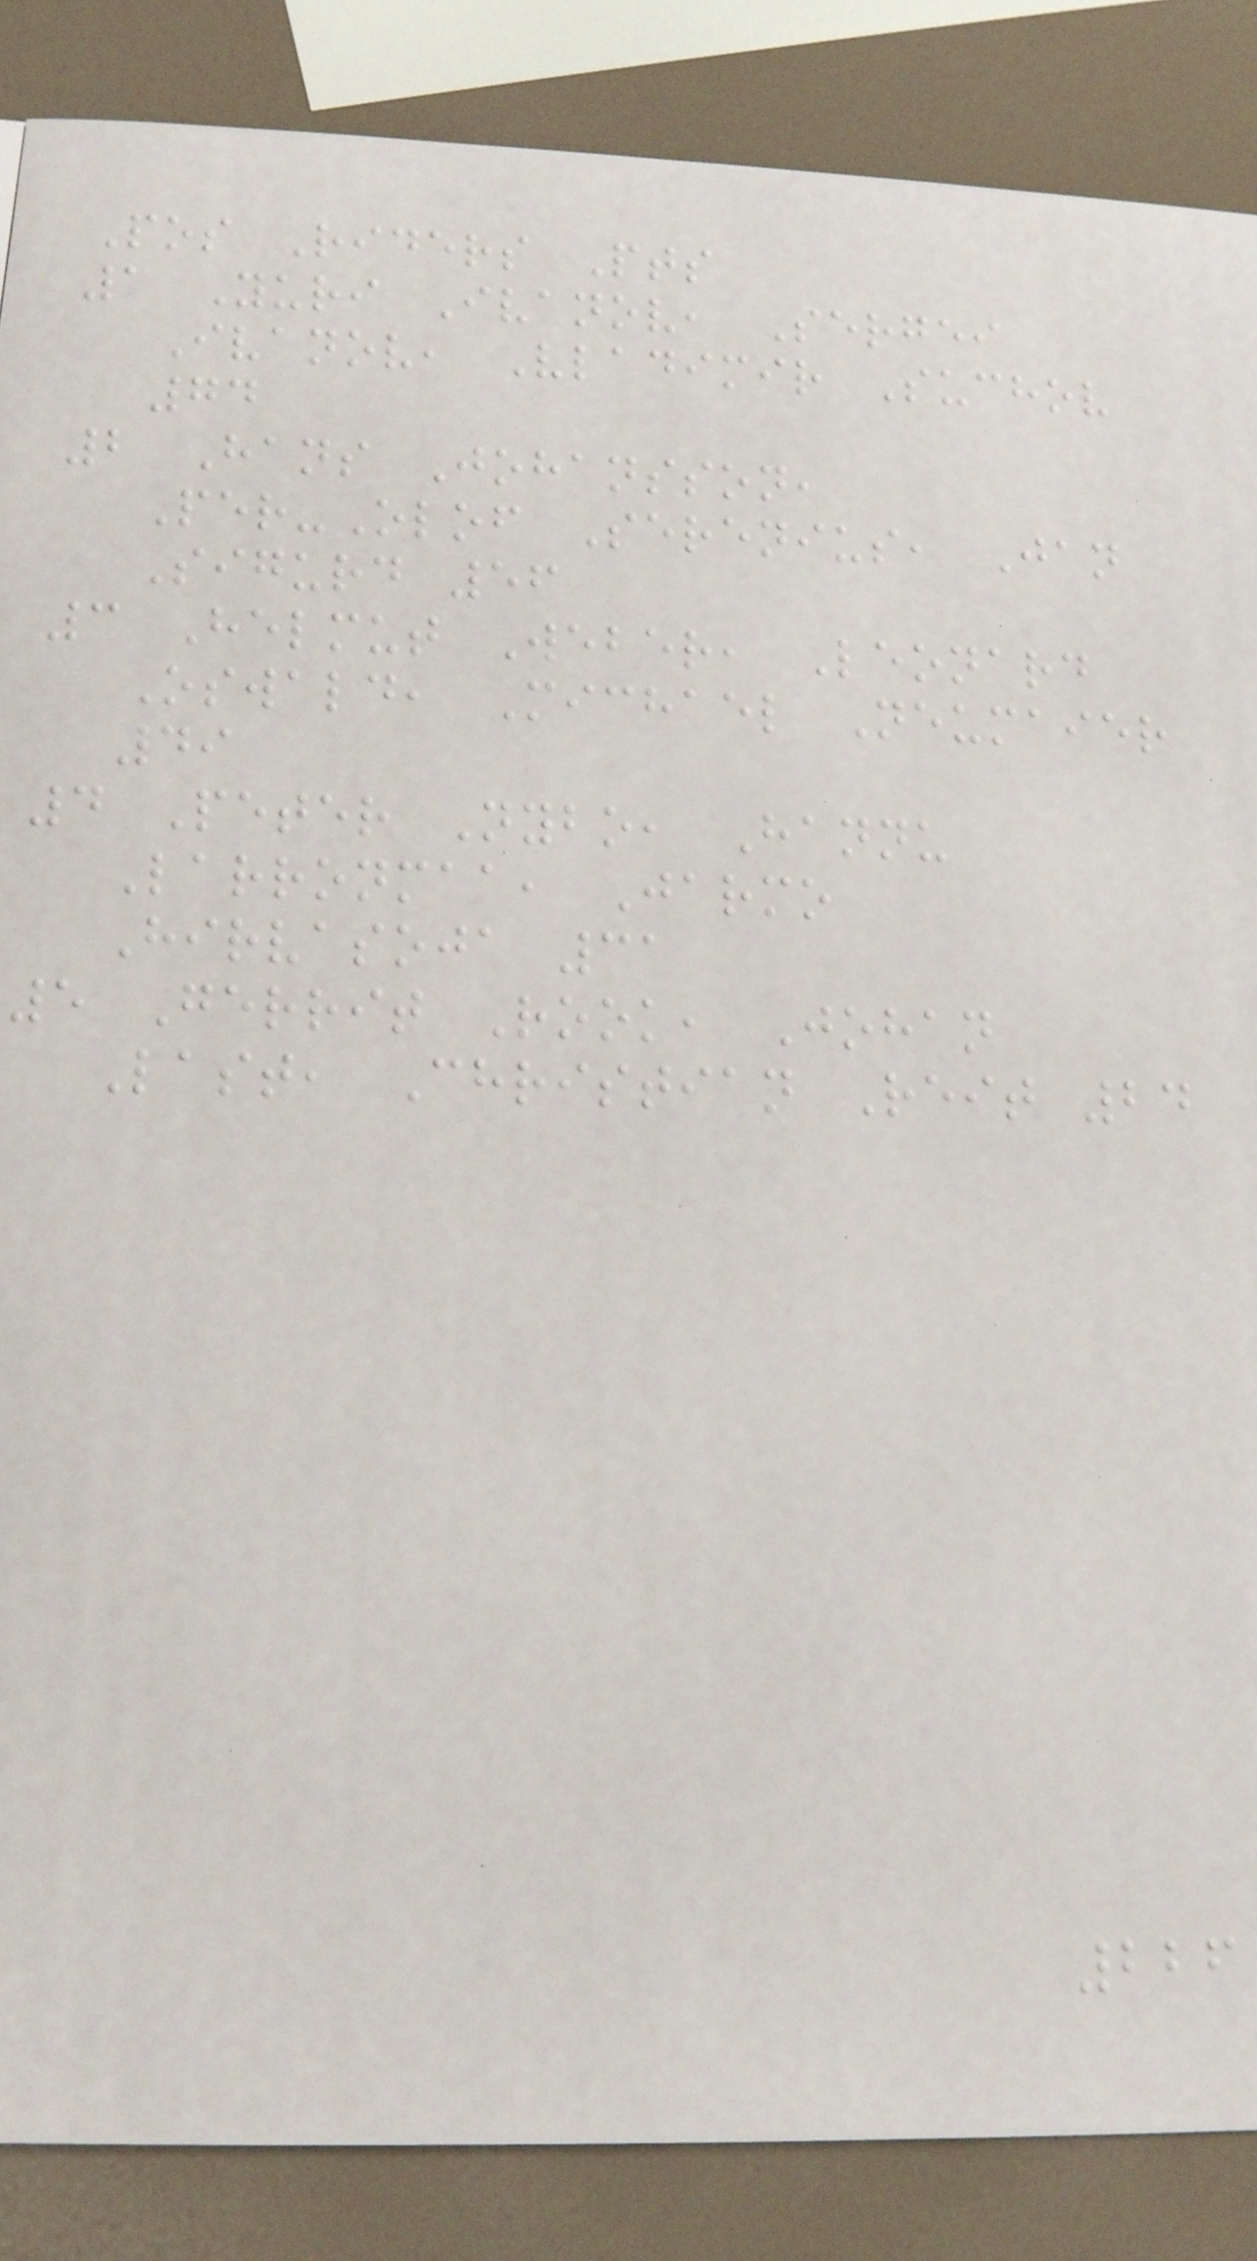Pos Riders Pts
1 Yuri Ivanov, Sergei
Ivanov, Vladimir Suchov
74
2 Hans Johansson,
Per-Olof Serenius, Jan
Sigurd 56
3 Helmut Weber, Leonard
Oswald, Michael Neumaier
49
4 Peter Nybo, Hannu
Larronmaa, Jarmo
Hirvasoja 31
5 Gerrit Rook, Johan
Last, Christian Reit 24
226
